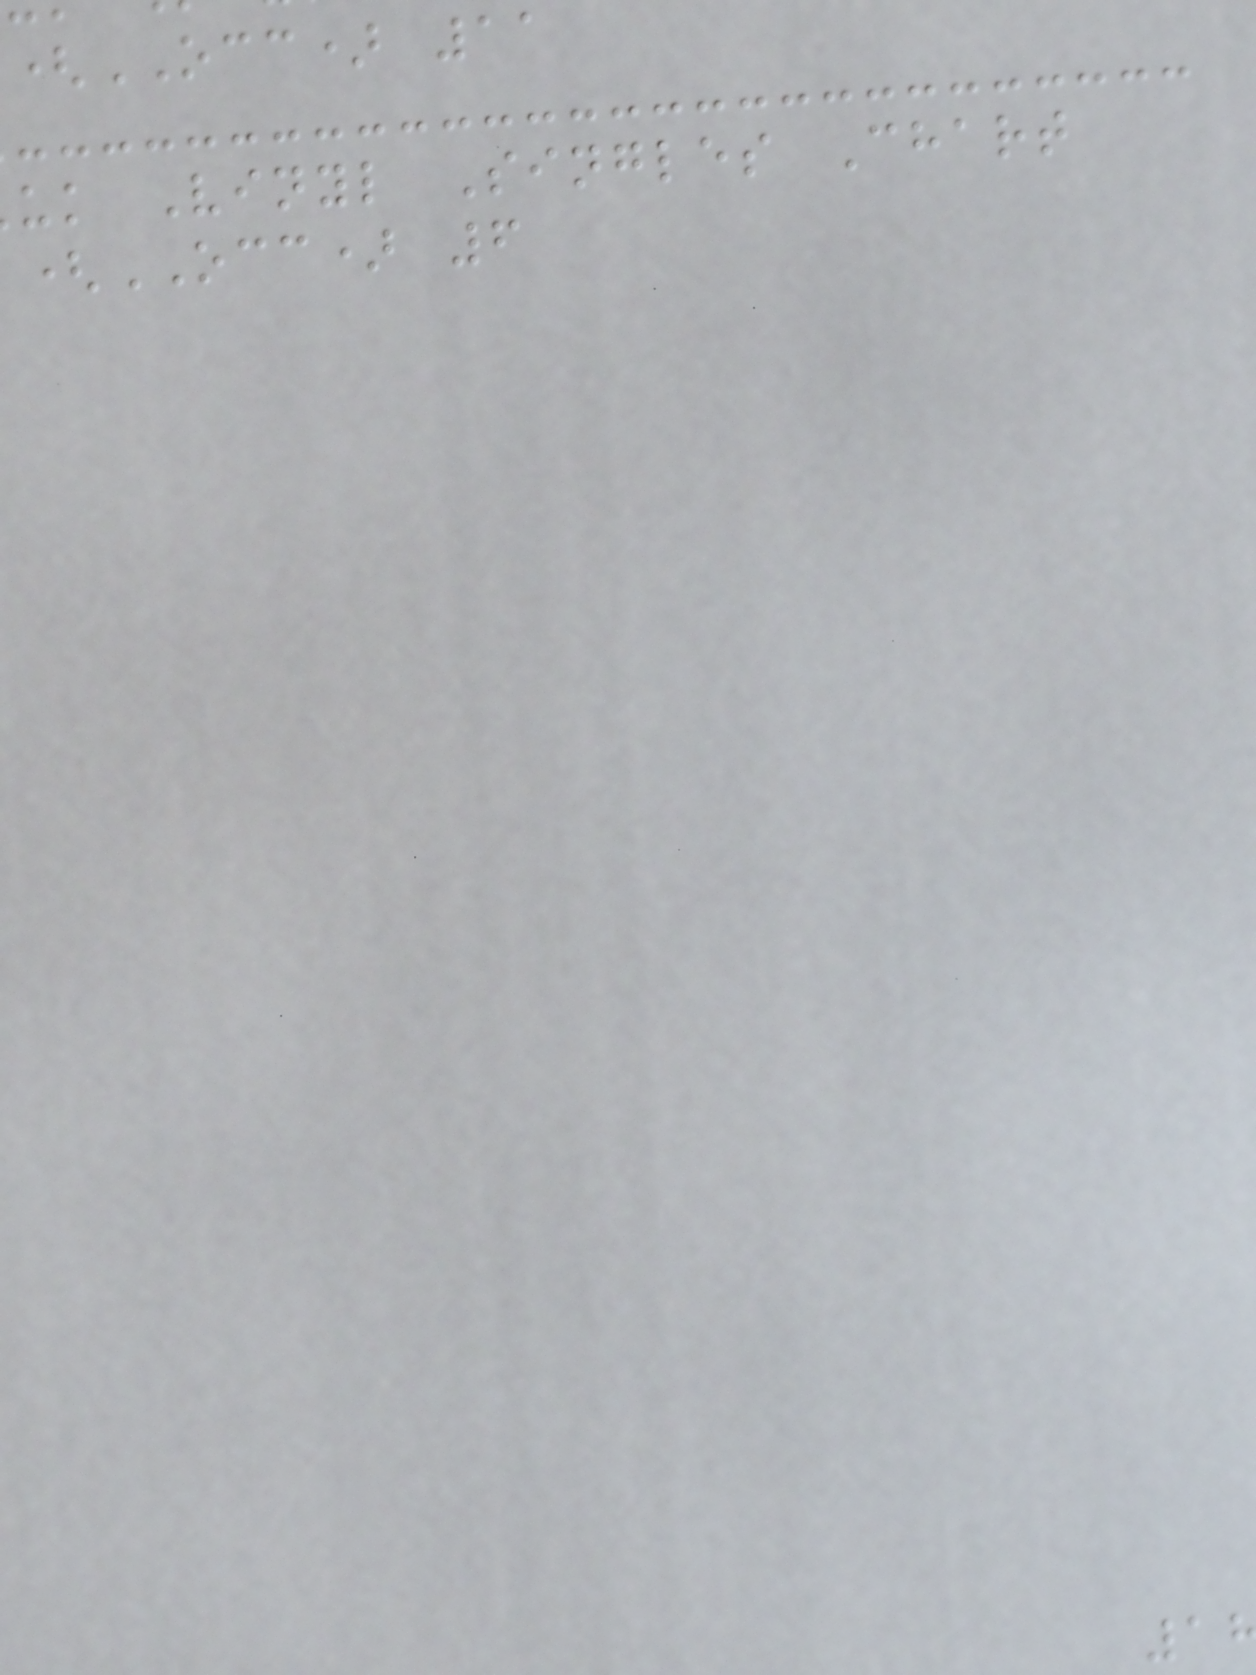(OCC) 11
uk Vinyl Singles Chart
(OCC) 6
